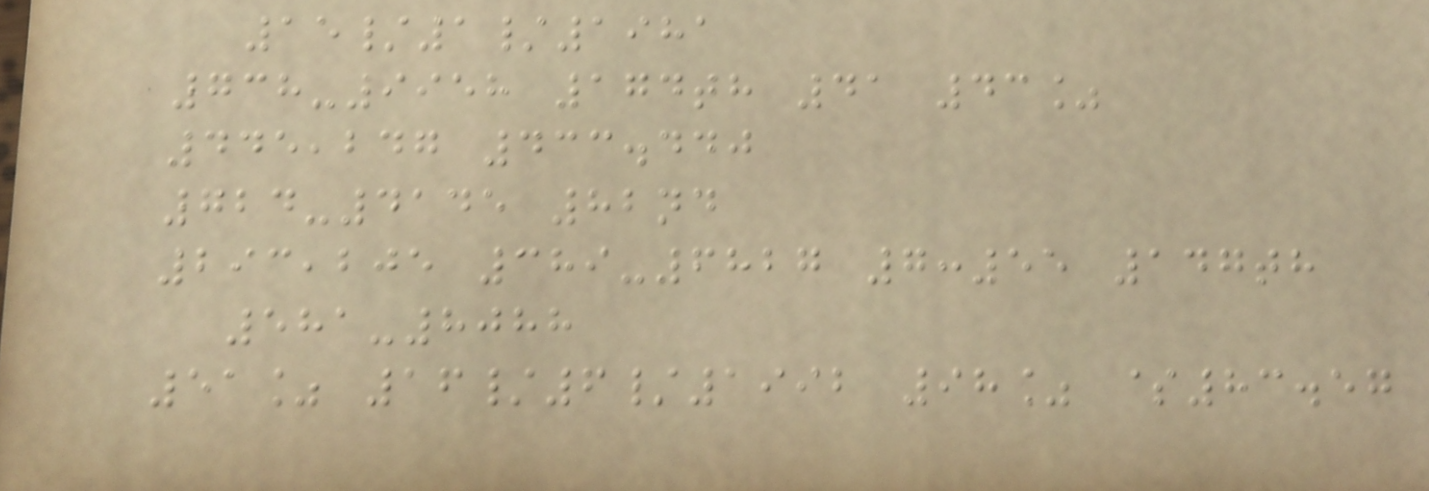15/1/1981
738-9958 174th 41 43%
445,247 433.440
724-4145 82nd
293,205 389-6827 7:55 147th
581-8088
51% 16/6/1992 98% $83.57
